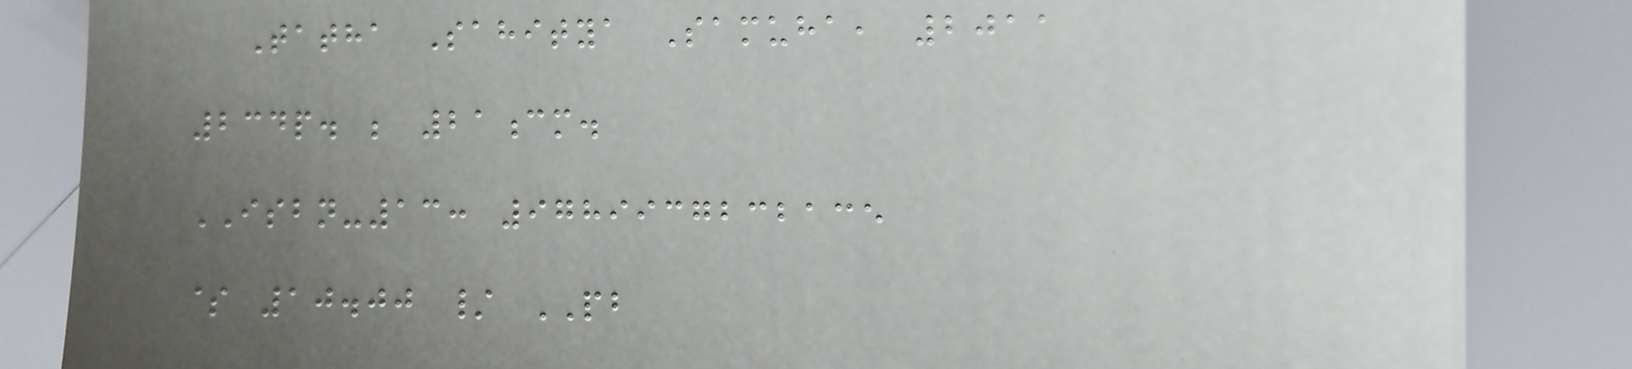Tatha Sahitya Samuha, 2011
234p. ; 21cm.
ISBN-13: 9789937232135
$ 10.00 / PB
